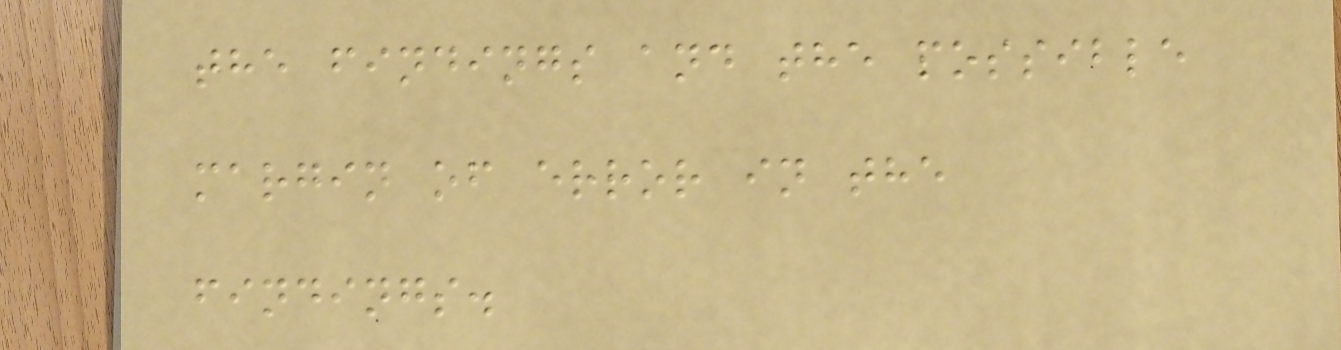the findings and the possible
margin of error in the
findings.
